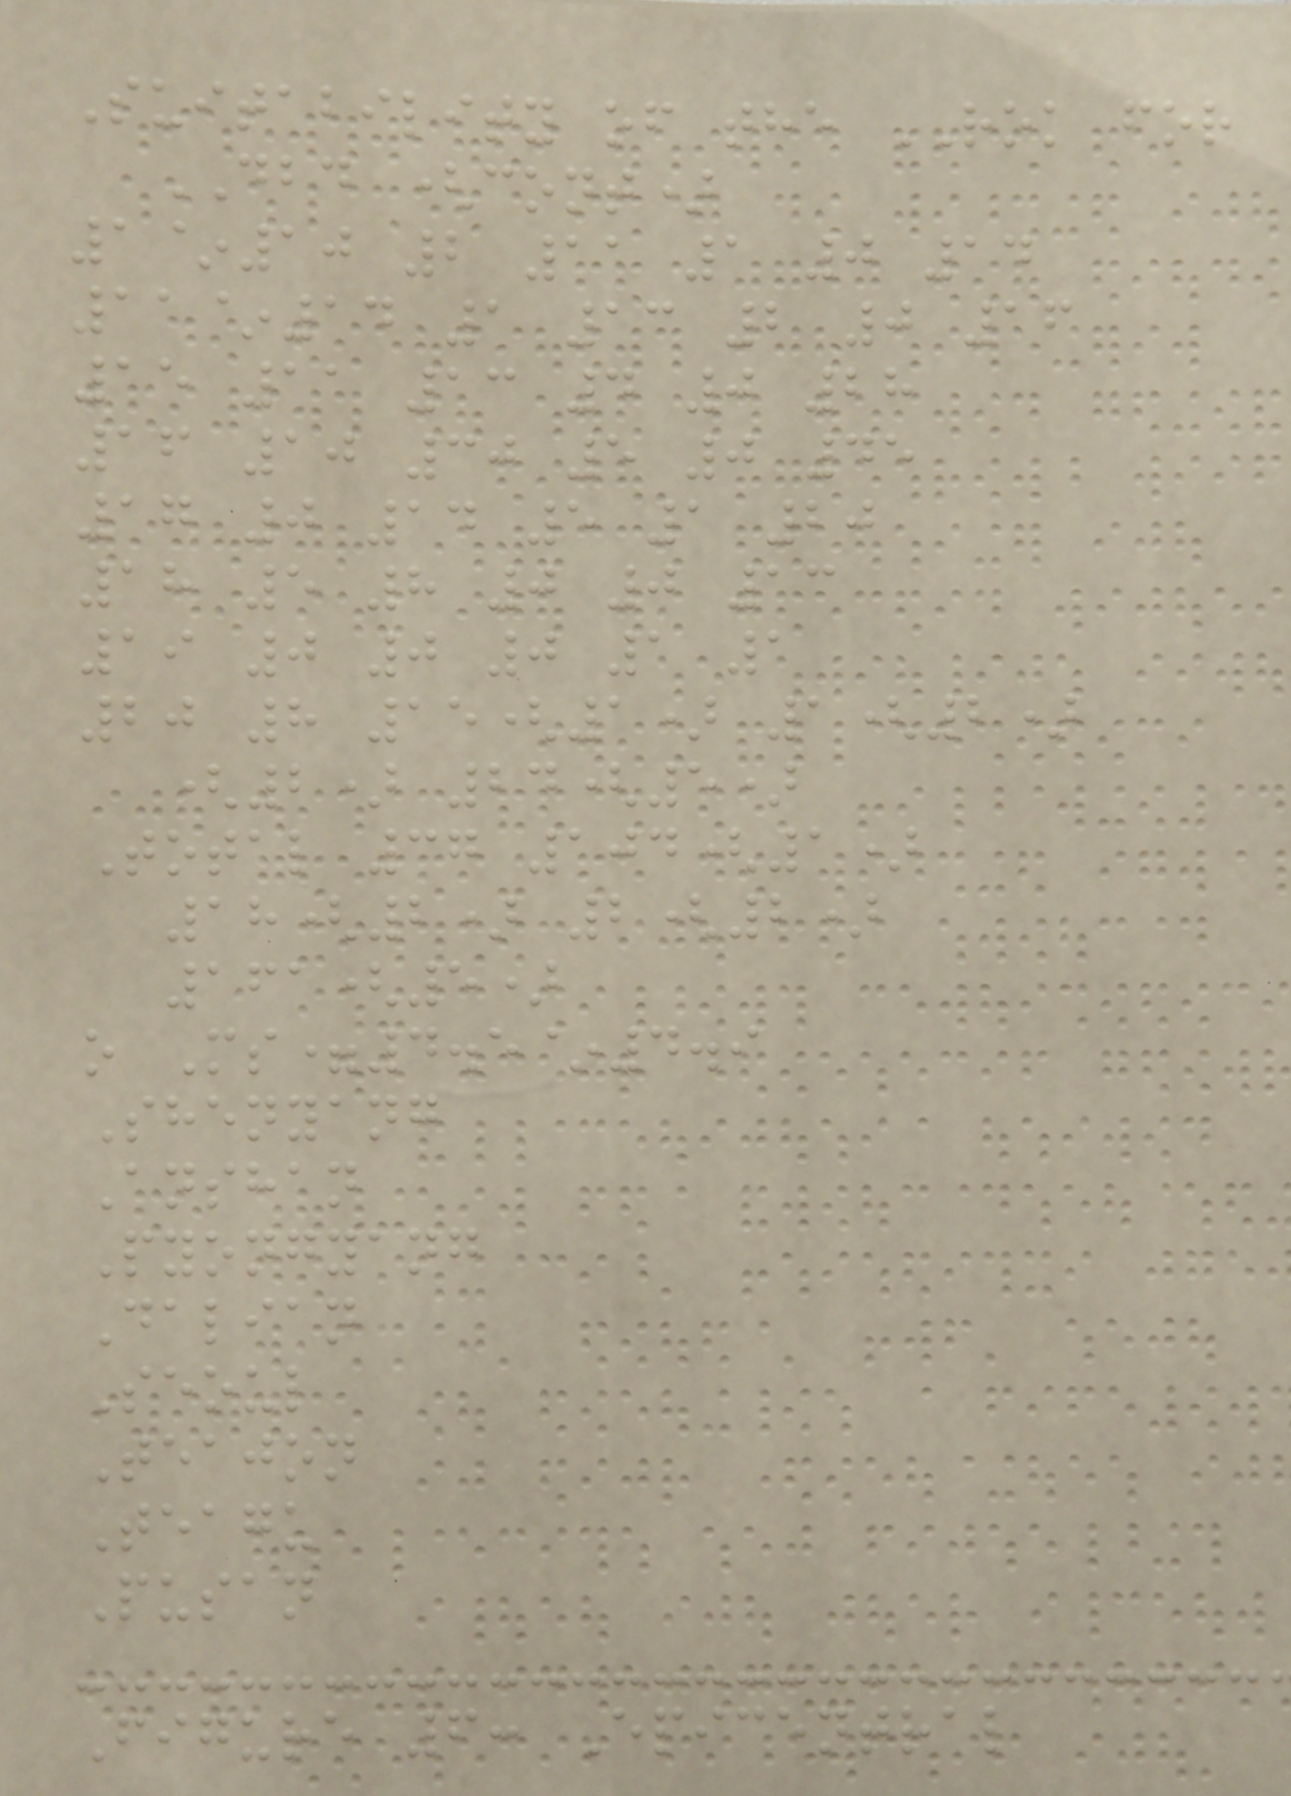Suitability of the ROK for
DBD (cont)
1~10 2 11 1 0 14
11~14 1 13 2 0 16
15 11 13 4 0 28
16 10 30 5 0 45
17 0 14 5 1 20
18 5 8 0 0 13
19 0 0 0 1 1
20 8 15(1) 1(2)
(2) 24(5)
Total 37 104(1)
18(2) 2(2)
161(5)
o Ms=4.5~4.9
Shenyang
Anshan
Pyongyang
Dalian
Seoul
Teajon
Teagu
Pusan
Figure 6: Epicentral
